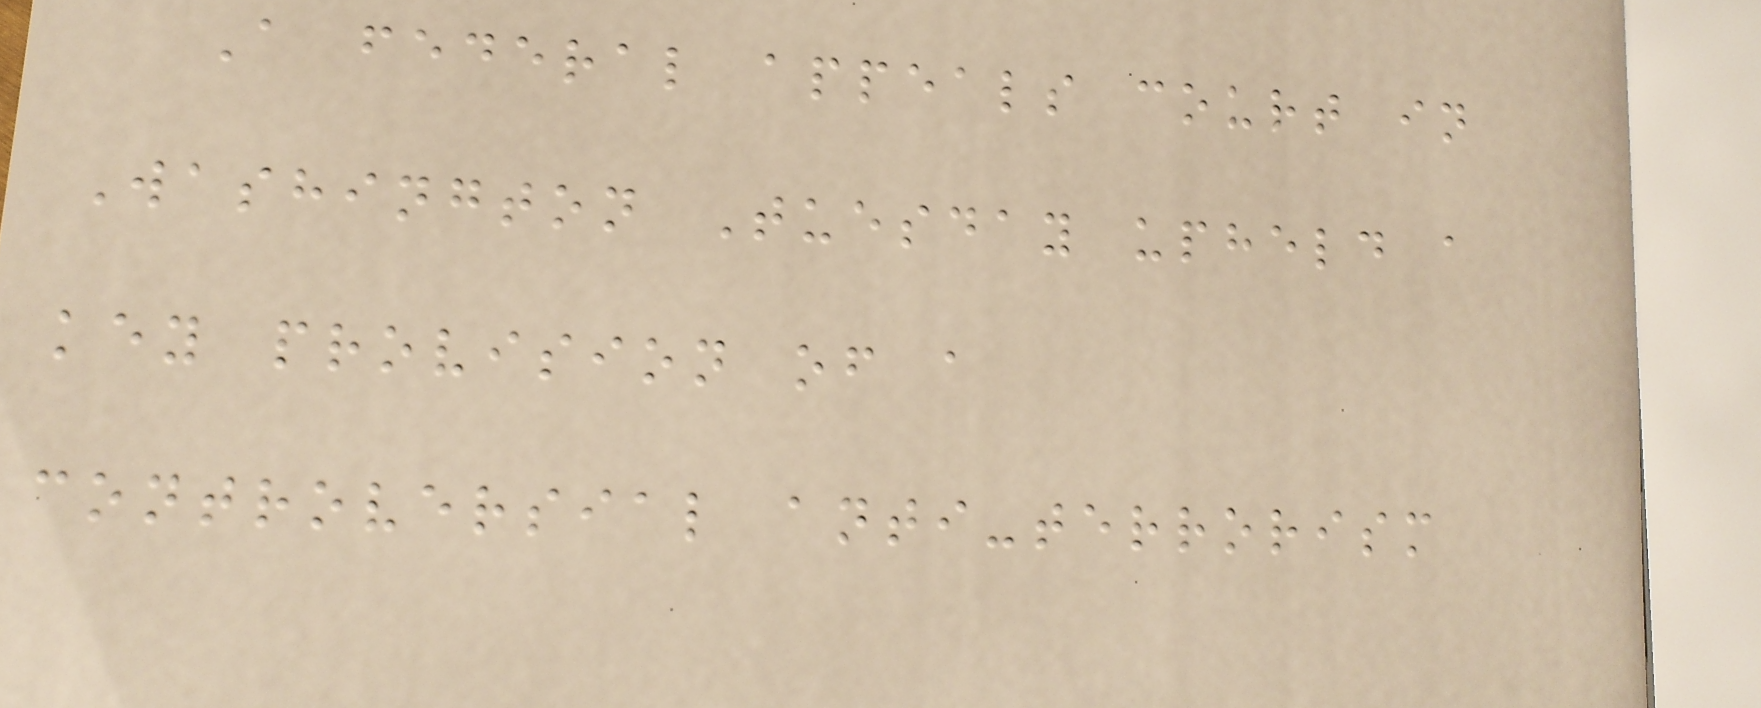A federal appeals court in
Washington Tuesday upheld a
key provision of a
controversial anti-terrorism
